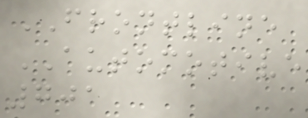FRONTLINE
AUTOMOTIVE
701
